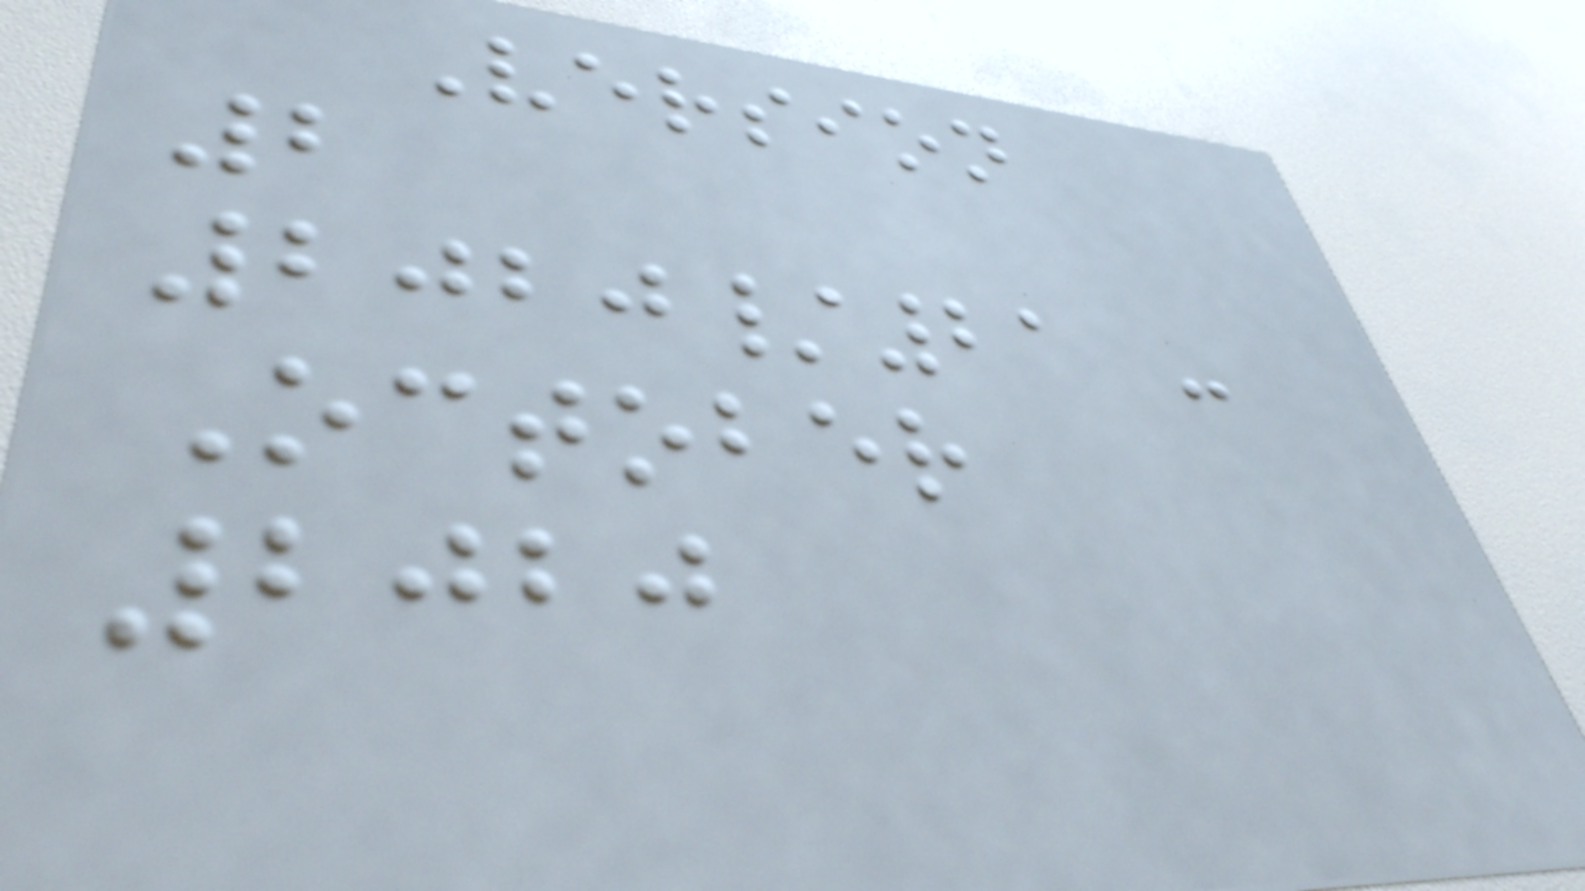Version
2
2020/21 -
October
2020
